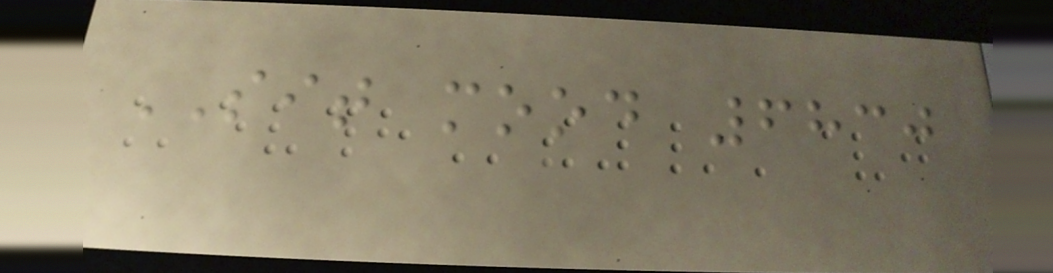SIT mood 6830
